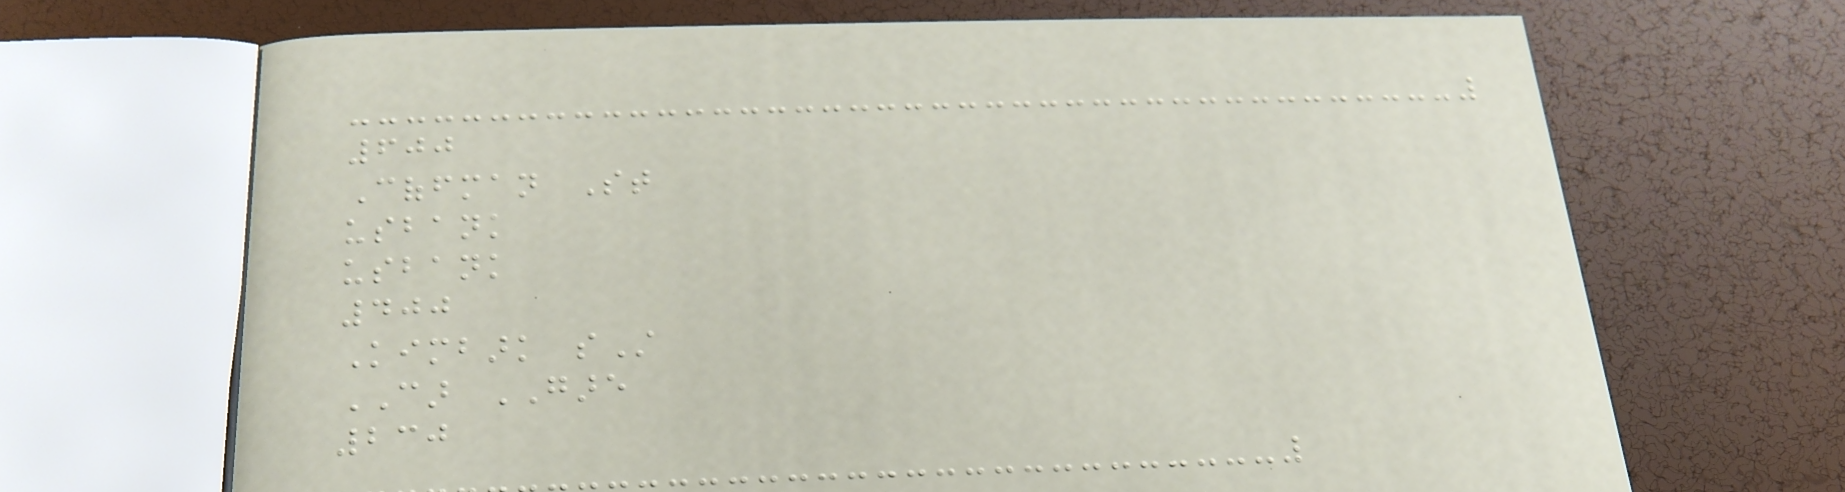600
Coffman St
usbank
usbank
400
Kimbark sSt
CAR GARE
230
